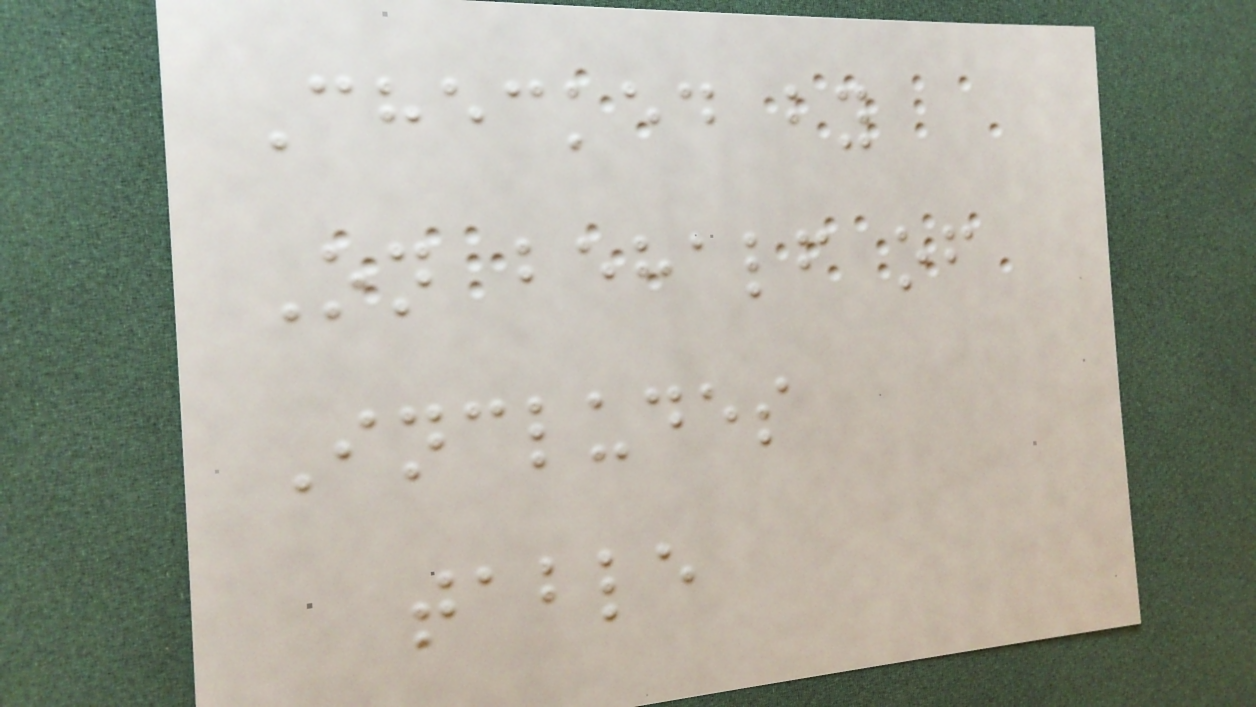Checked by
On behalf of
Includes
table
